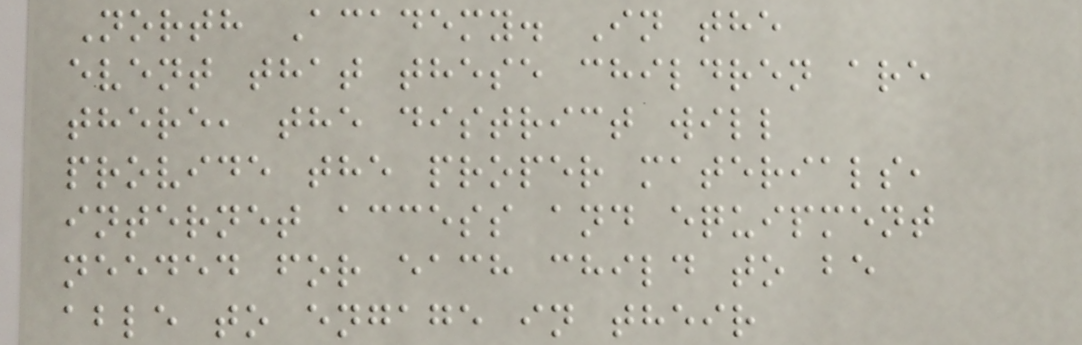North Academy. In the
event that these children are
there, the district will
provide the proper materials,
internet access and equipment
needed for each child to be
able to engage in their
